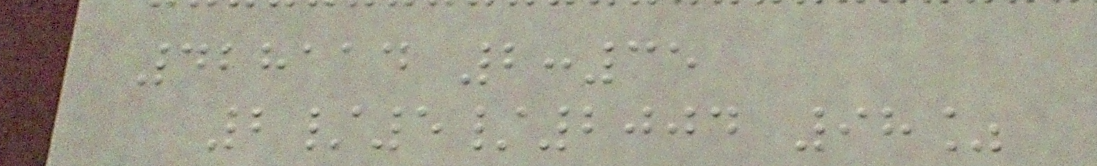428114 2:35
2/5/2004 98%
